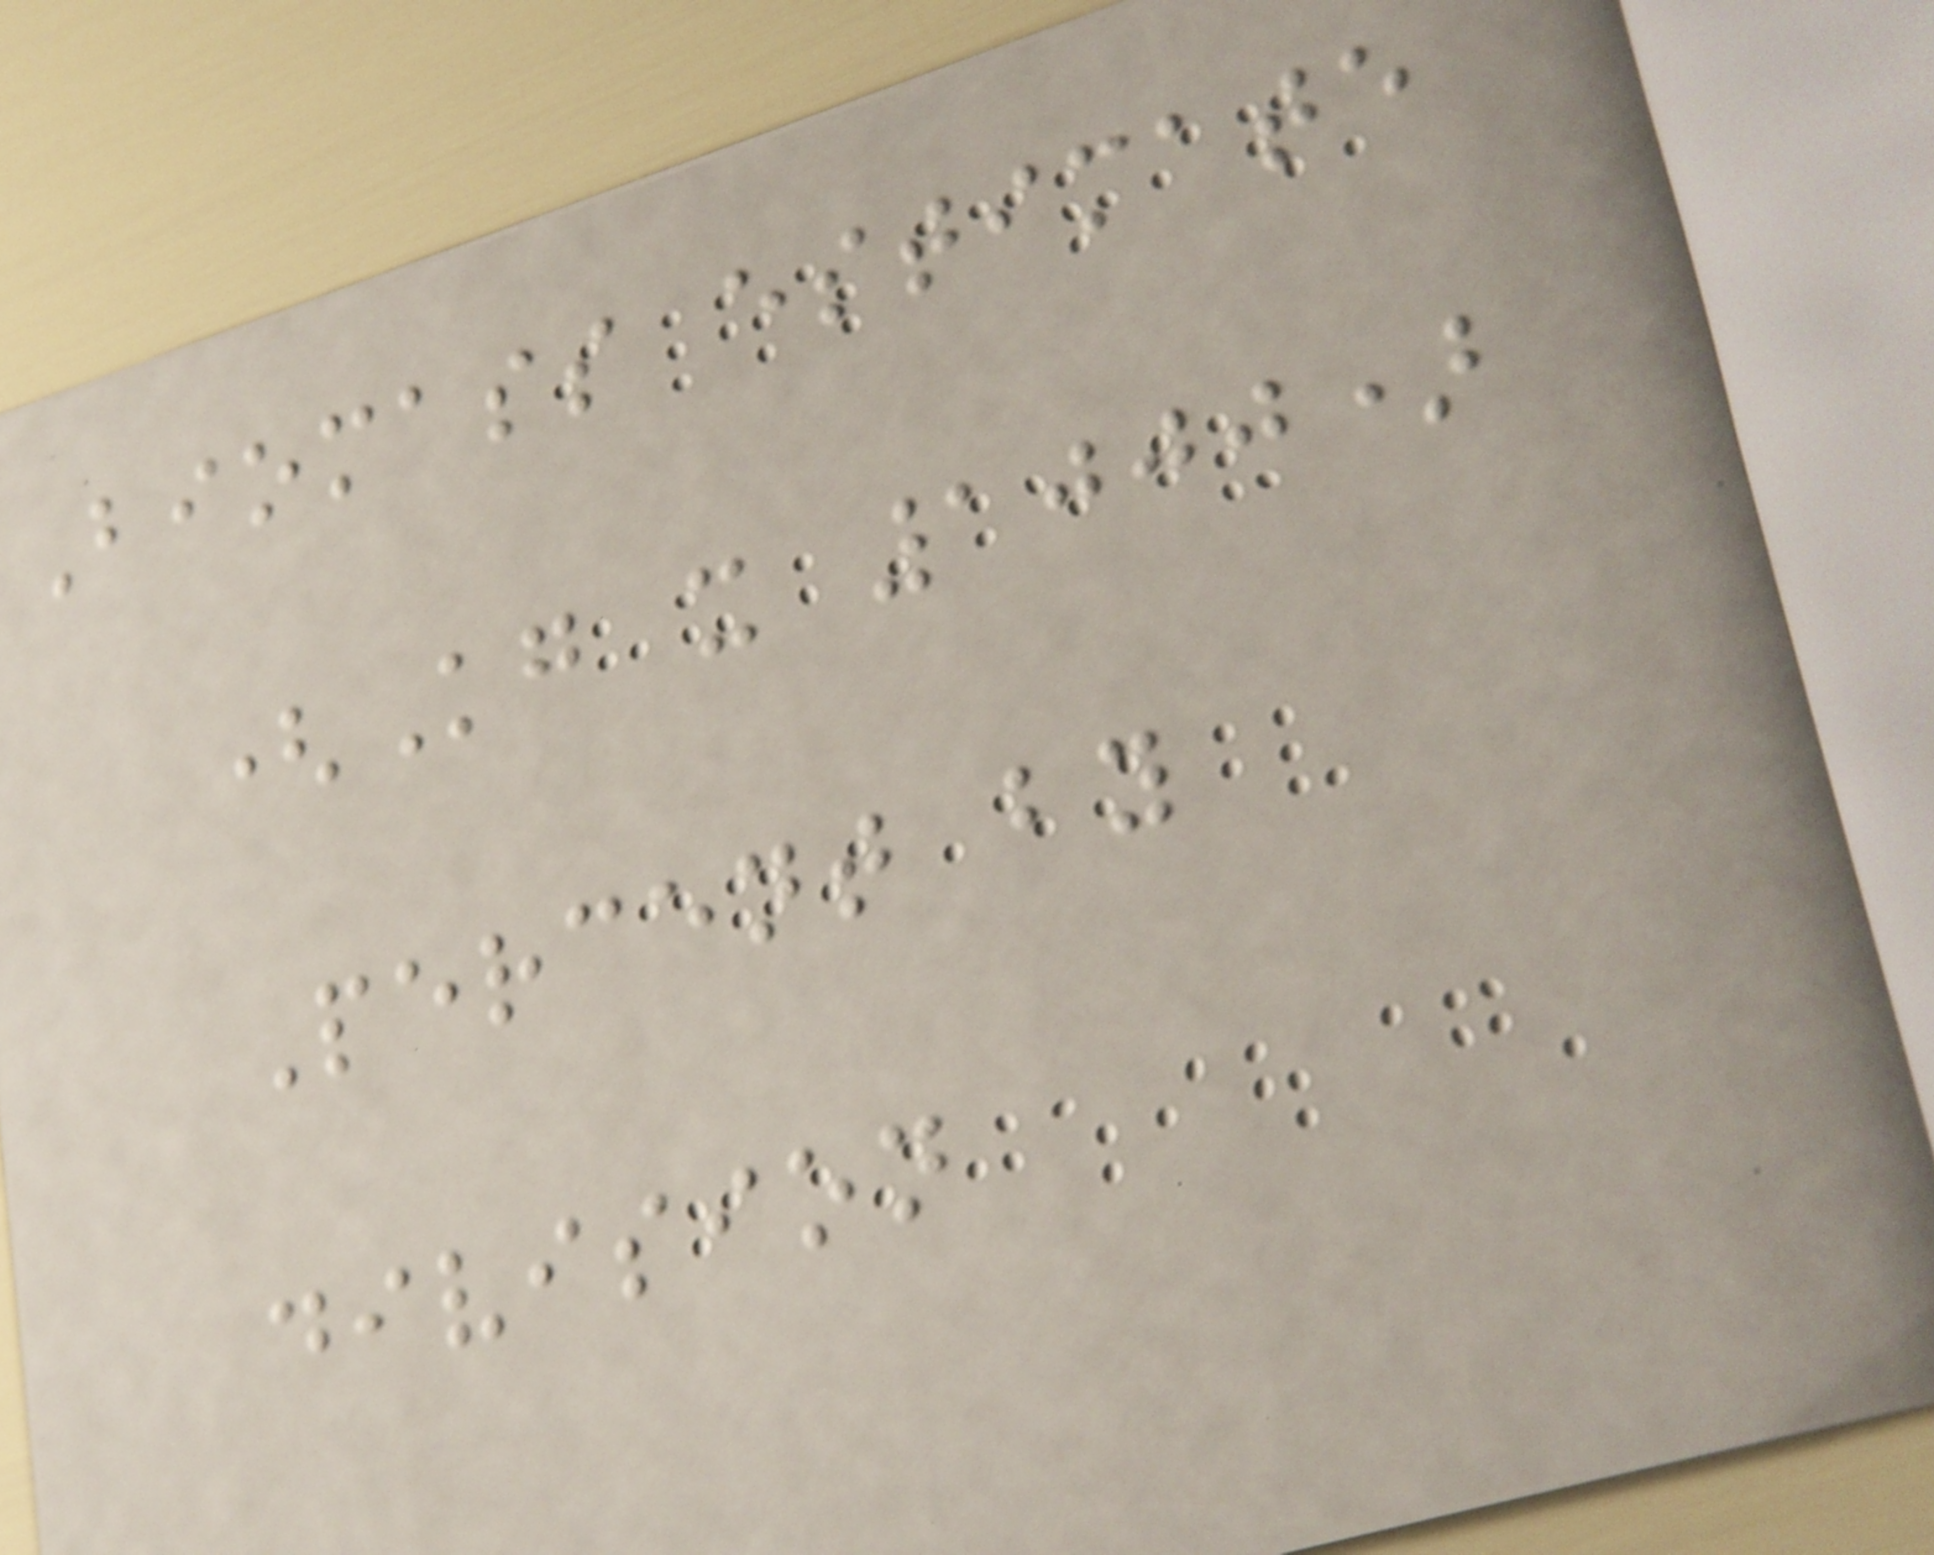Biomass estimate
(Kg x 1000)
Percent by
division
